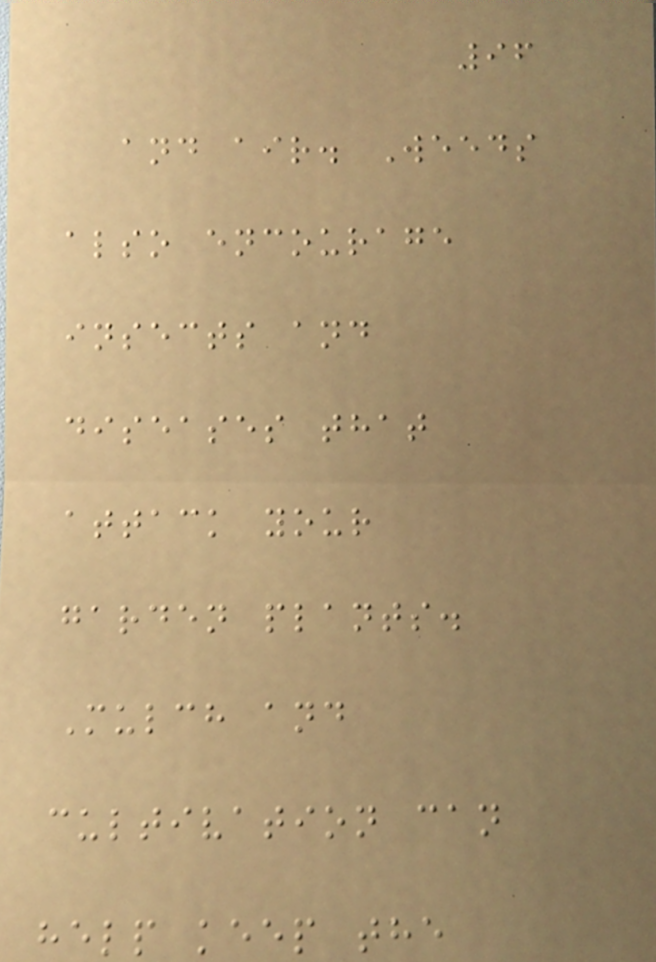96
and air. Weeds
also encourage
insects and
diseases that
attack your
garden plants.
Mulch and
cultivation can
help keep the
